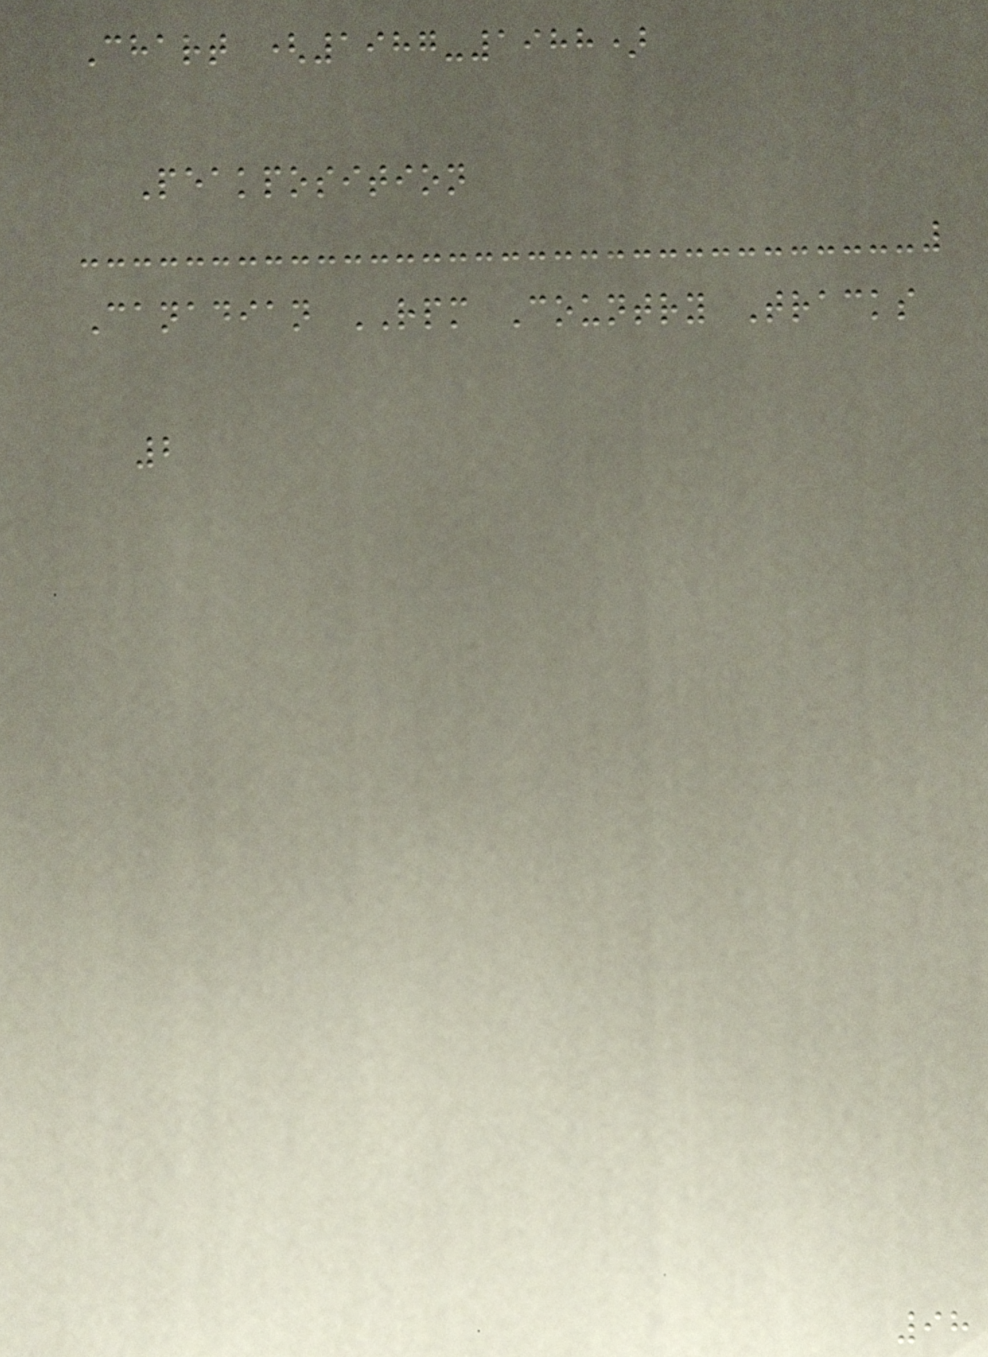Chart (1987-1988)
Peakposition
Canadian RPM Country Tracks
2
98
